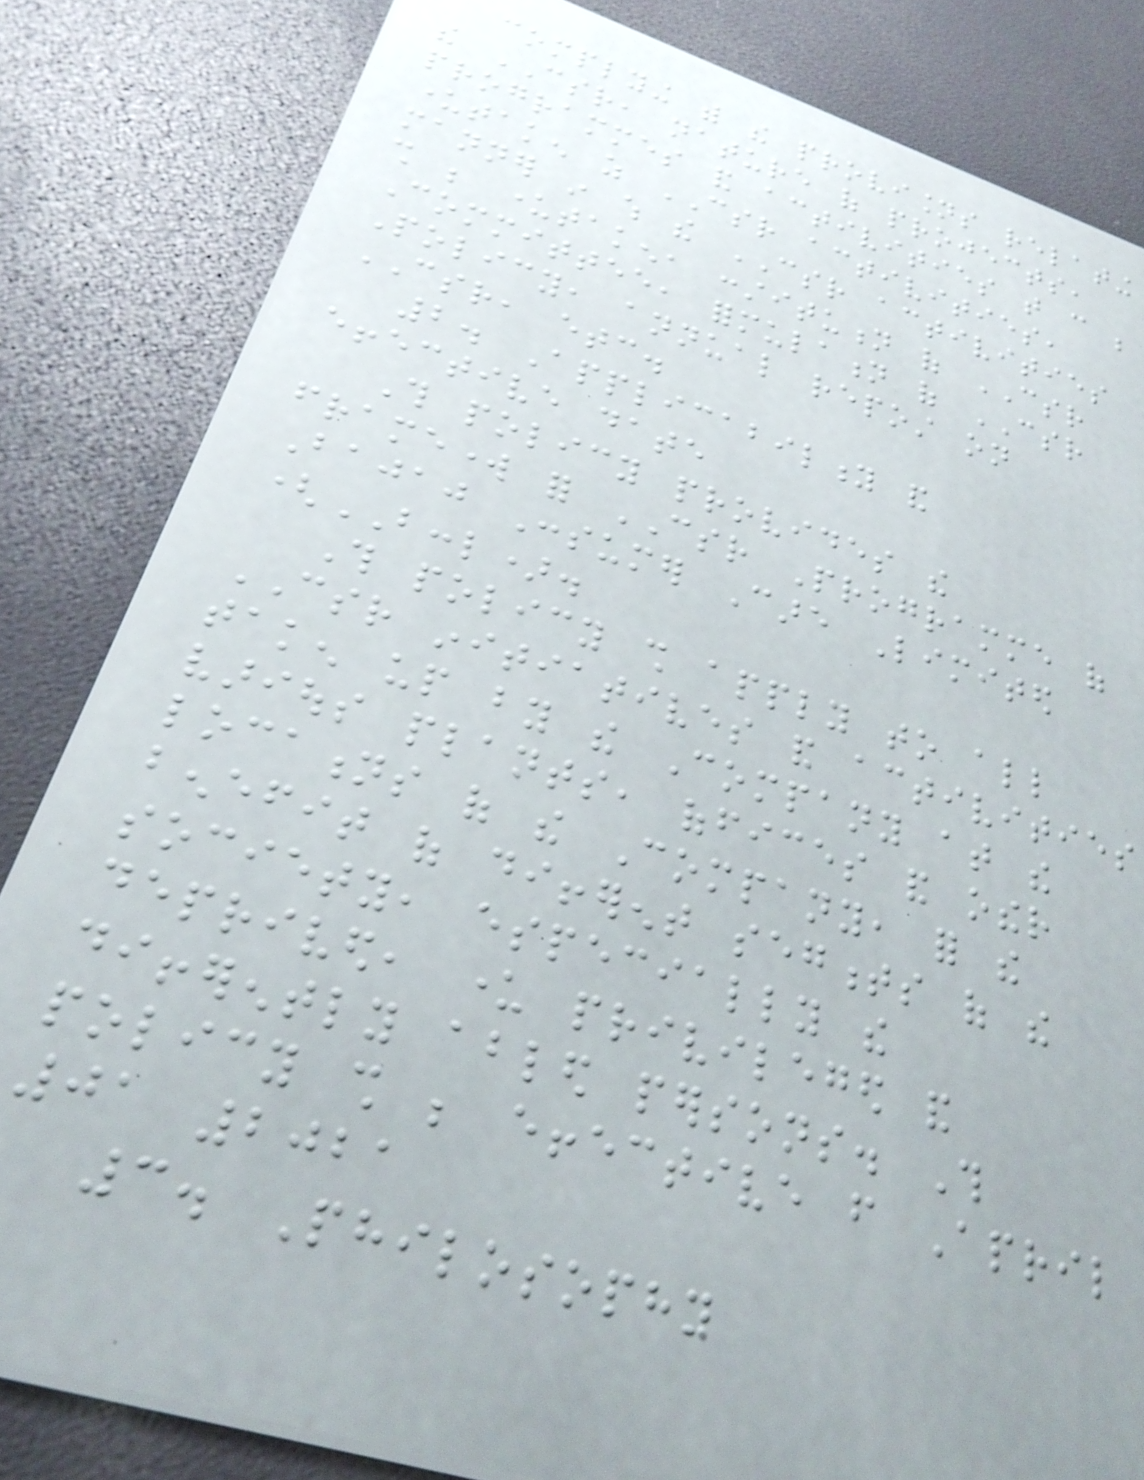complying with the provisions relating
the CSR, nature of projects,
programmes and activities that can be
undertaken as CSR activities,
manner in which the CSR activities
shall be undertaken, constitution of CSR
Committee, formulation of CSR
Policy, annual repost on
CSR, etc.
2. Applicability and
effective date
This policy provides the
framework for CSR Programme of
Bajaj Consumer Care Limited
(BCCL).
This policy shall apply to all
CSR initiatives and activities
taken up by the Company at the
various plants, offices and other
locations of the Company, for the
benefit of different segments of the
society, especially the
deprived, under privileged and
differently abled persons. This
policy shall be effective from April
01 2021
3. Philosophy
